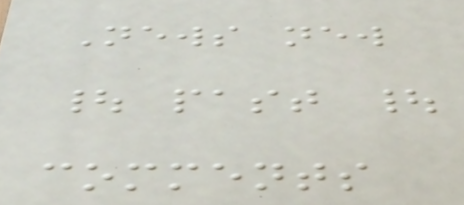News new
| past |
comments
